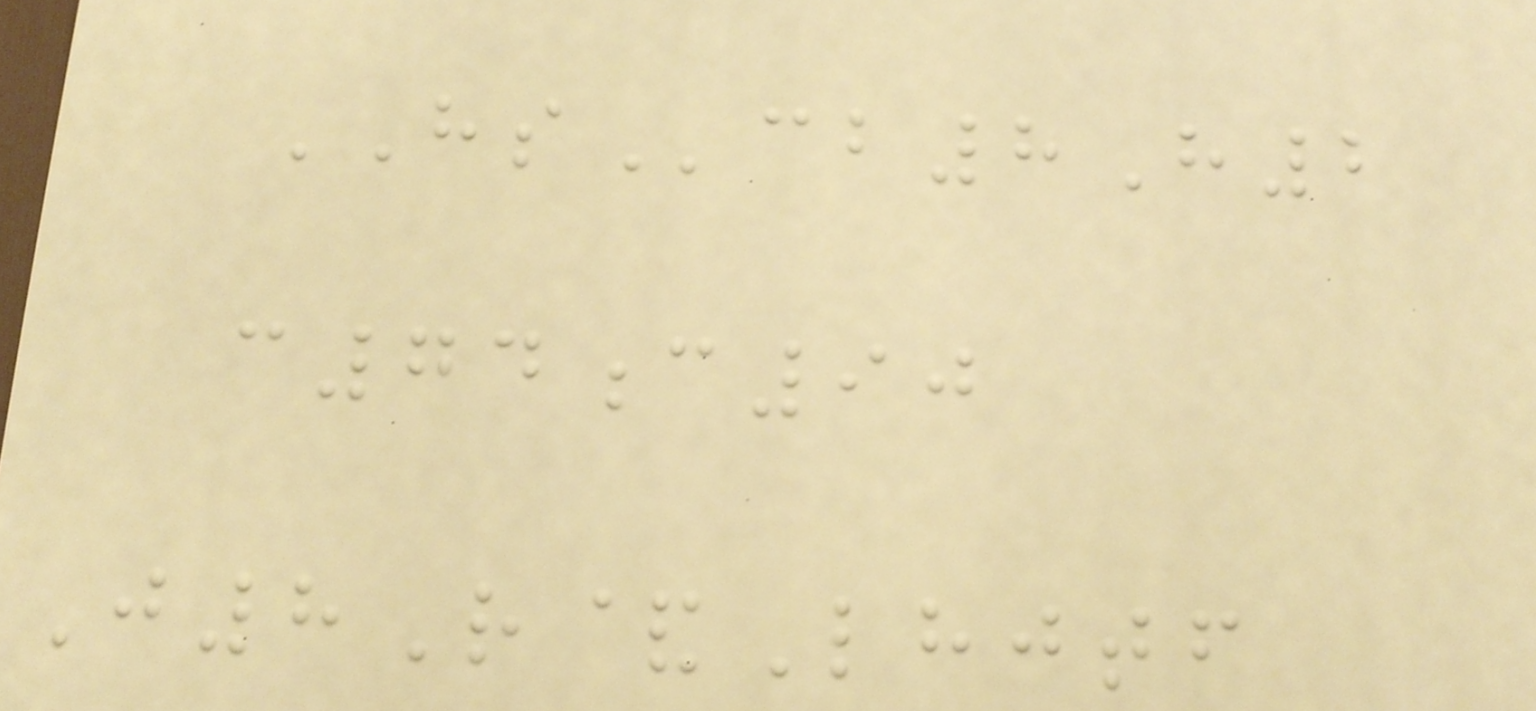HScb8H2
c74c90
J8R&Lhjtf
